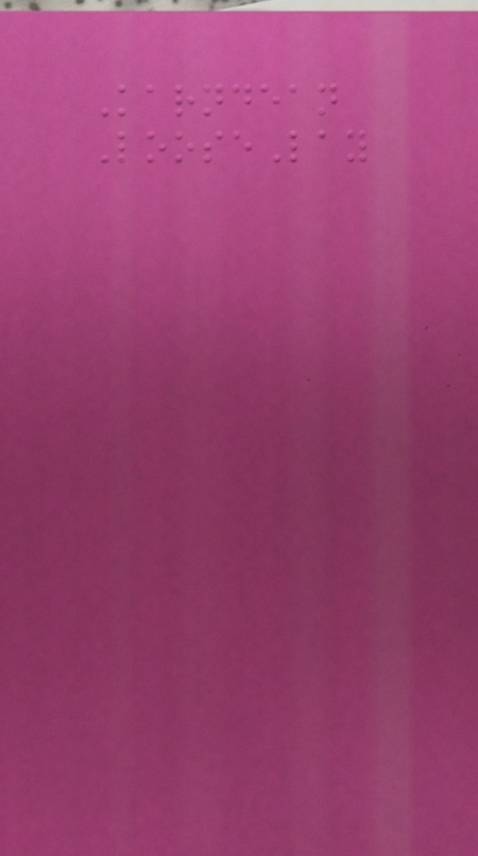Karndean
LooseLay
